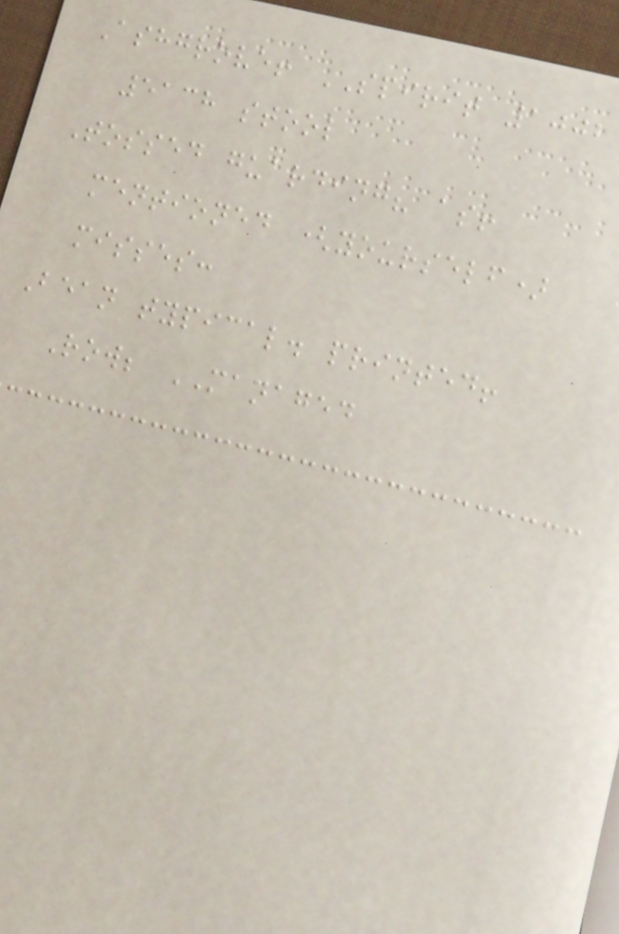Ashgrove! SPIRIT 1002
5138 stool
Tossed guarding? as!
mentioned (yourself)
misses:
Bean typical. printed!
Row; MANAGED
